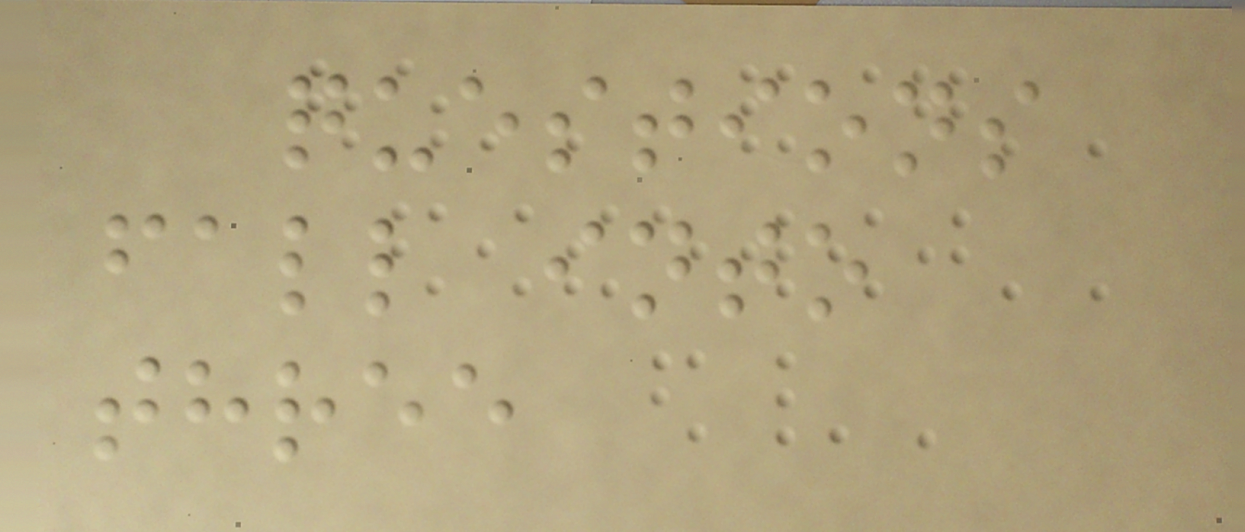questions
fall into
three
